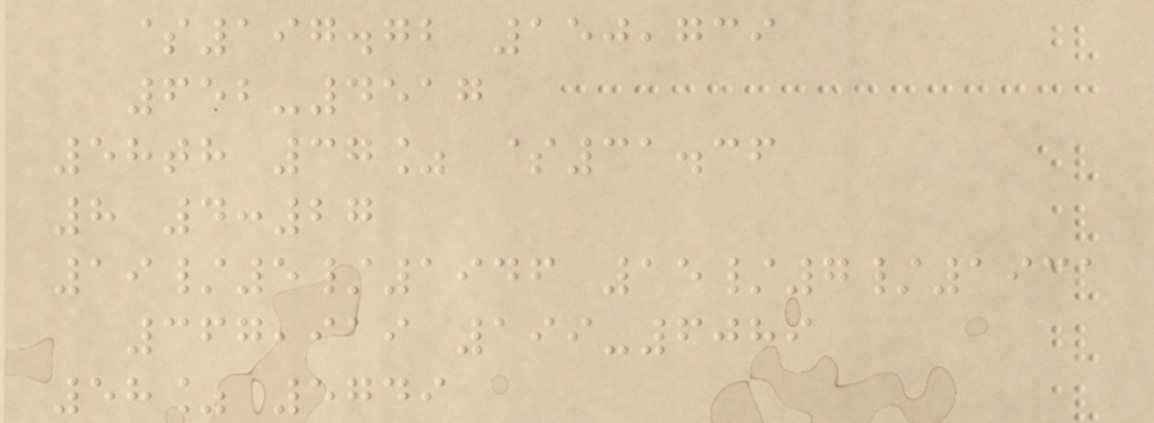$197.72 150,739
652-4517
58th 37% $31.36
8 4:27
19/5/1946 15/7/1931
367,919 199-6089
58% 5749
